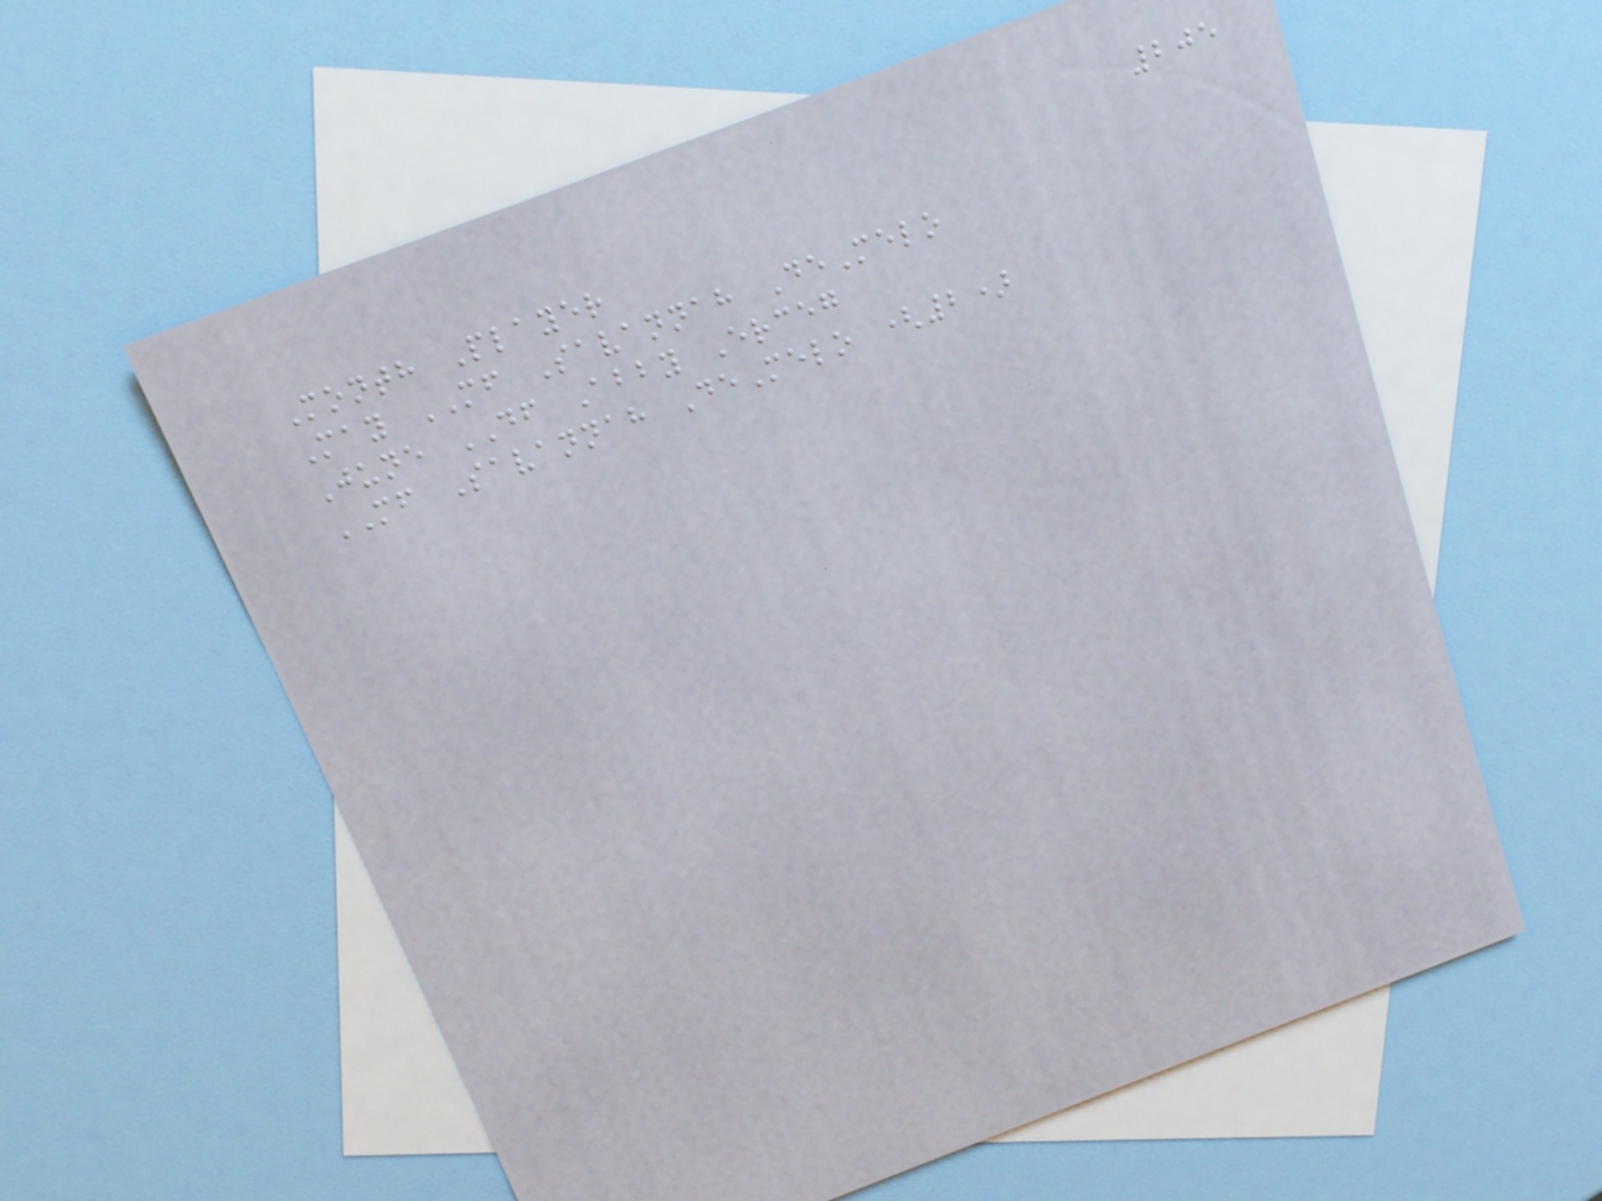205
Month Player
May MF Savannah DeMelo
June DF Abby Erceg
MF Savannah DeMelo (2)
